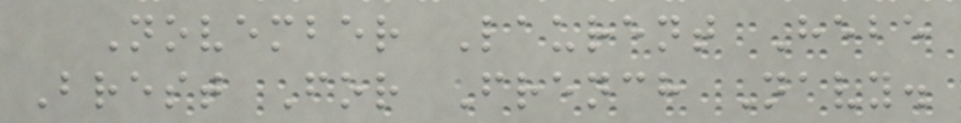November Laurent Hebe
Brest For French Navy.
